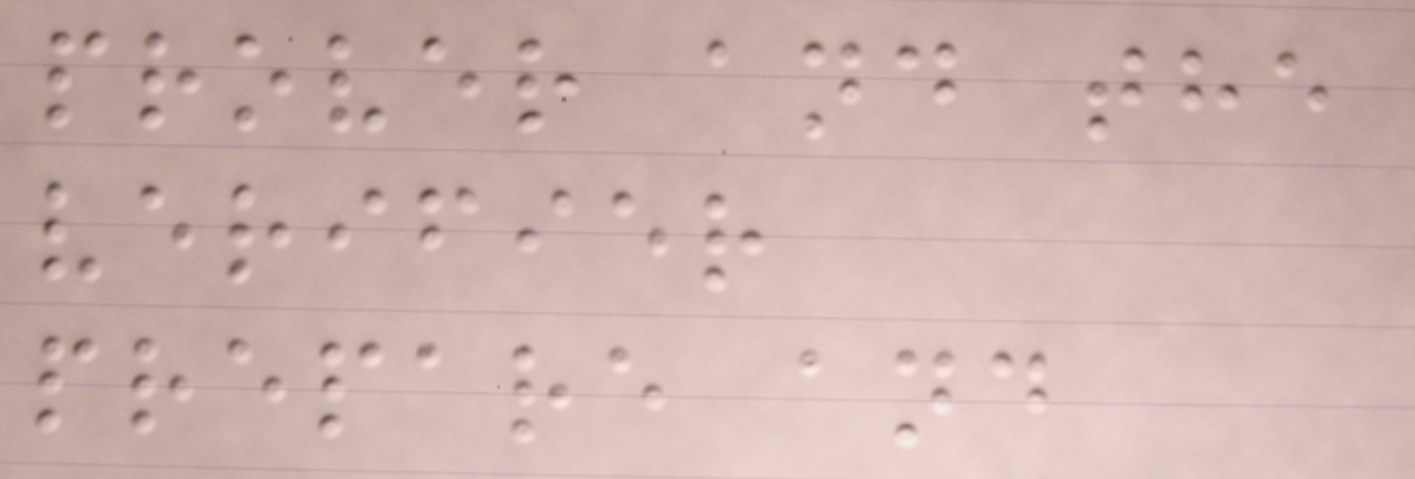prover and the
verifier
prepare and
